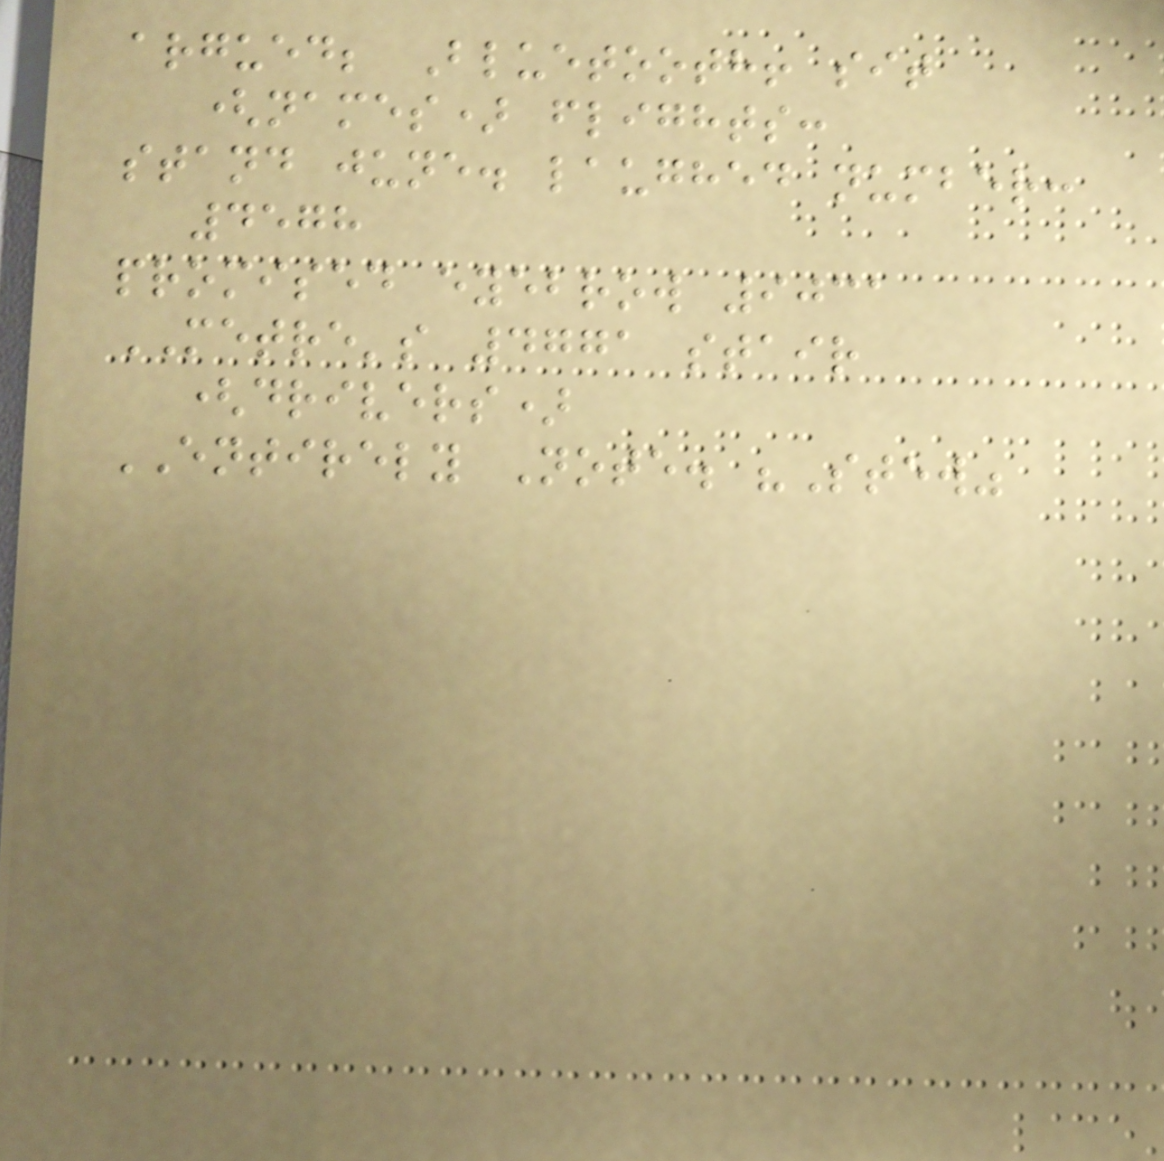argued; Bluetooth! sit
(names) flights:
stand june. laughed number:
4578
promised eyebrow 9031
METRE's 4771 stair
(drivers)
ENTIRELY Note. "Stew"
